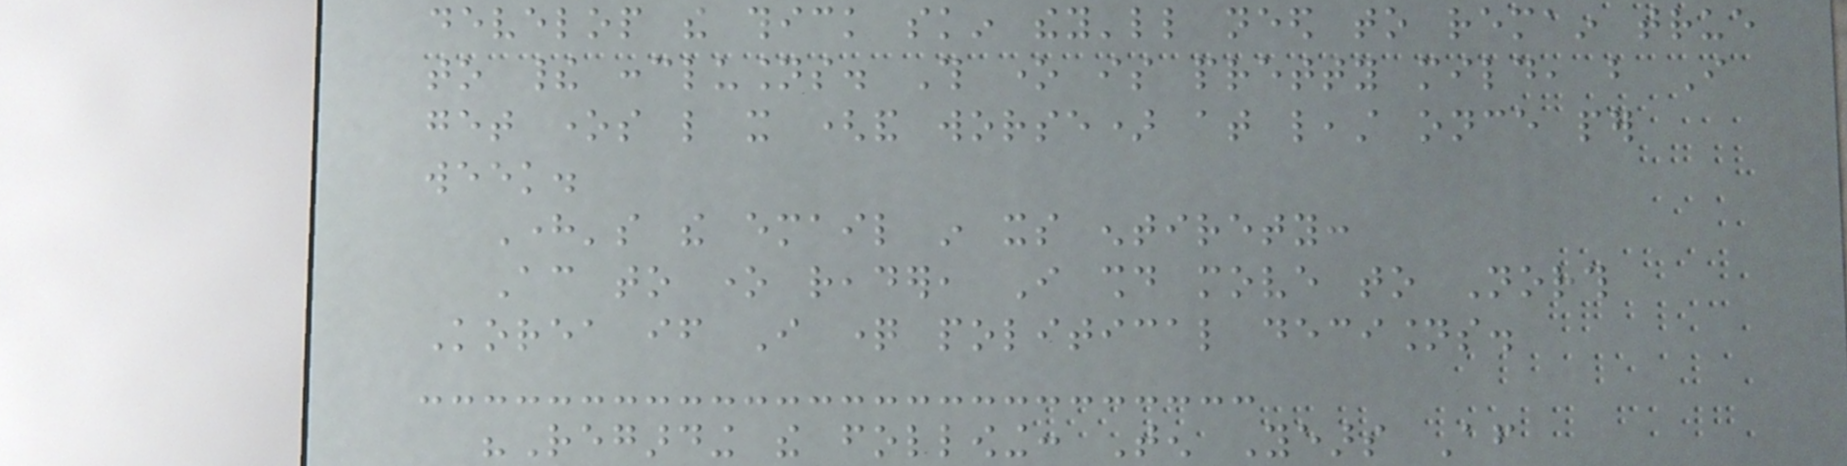develop the thick skin they'll need to remain true
to their conclusions. This one is pretty mild, but I
get ones like it (and worse) at least once per
week.
Here's the email in its entirety:
According to one reader, I should move to North
Korea if I question political decisions.
"Regarding the following: Ten Years After
